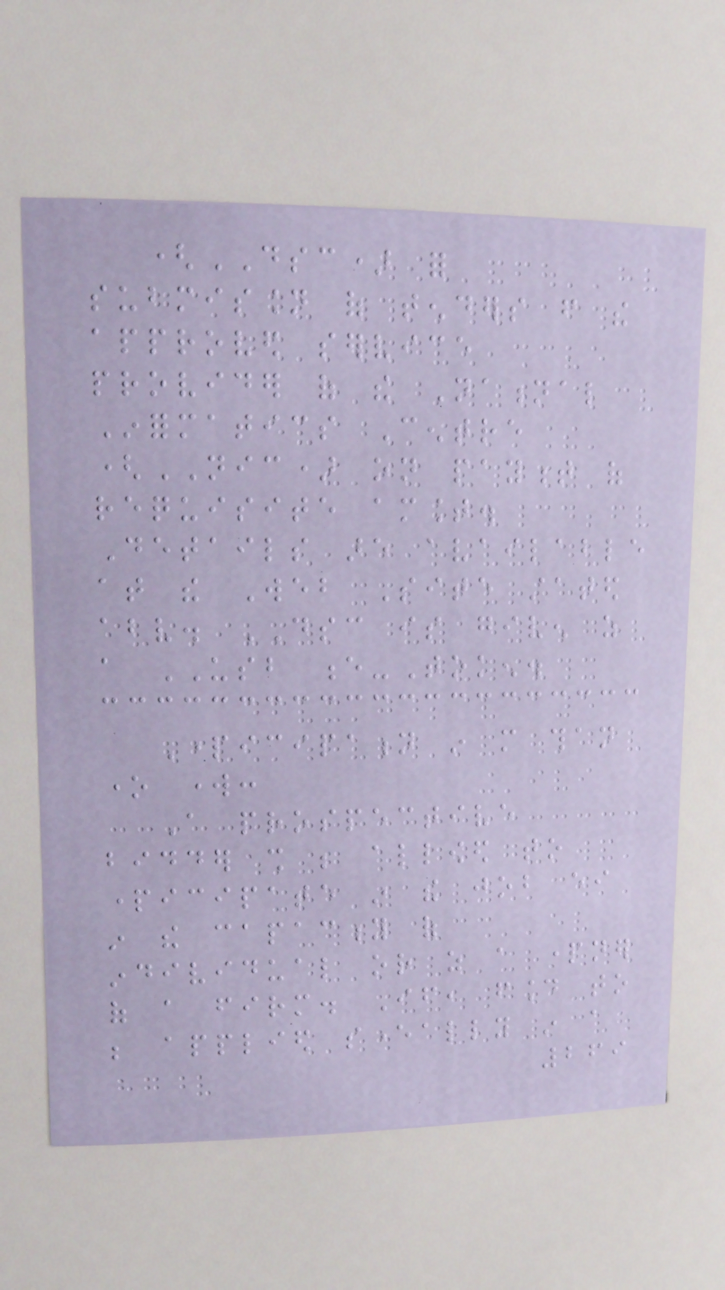(DSC) for
submission of tenders from the
approved service
provider of the National
Informatics Centre
(NIC) on payment of
requisite amount.
Details are available
at the Web Site stated
above. DSC is given as
a USB e-Token.
Participation in more than
one work:
A prospective
bidder shall be allowed to
participate in the job either
in the capacity of
individual or as a partner
of a firm. If, found to
be applied severally in a
269
